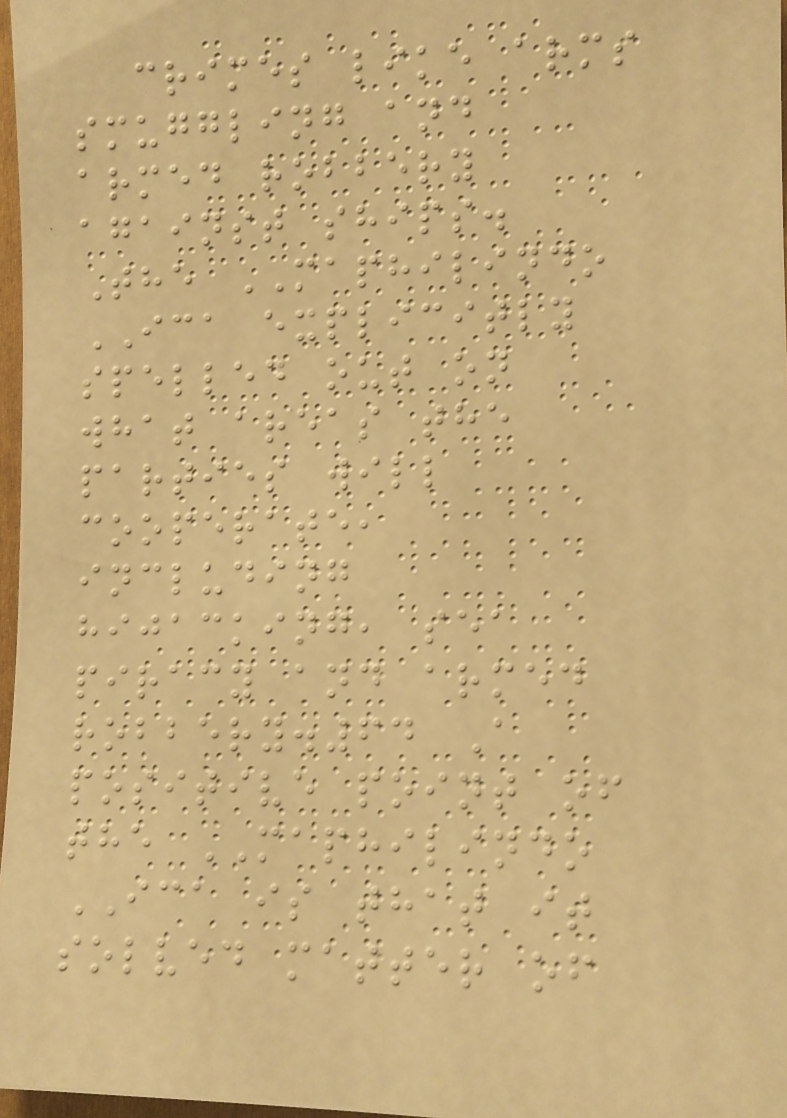crimes like arms
smuggling and
armed robbery
against ships.
The MAPHILINDO
ICA explicitly
spelled out on
what areas the
parties will
cooperate,
including
hijacking, sea
piracy and armed
robbery.64 A
positive point of
the MAPHILINDO
ICA is that it
solved matter of
